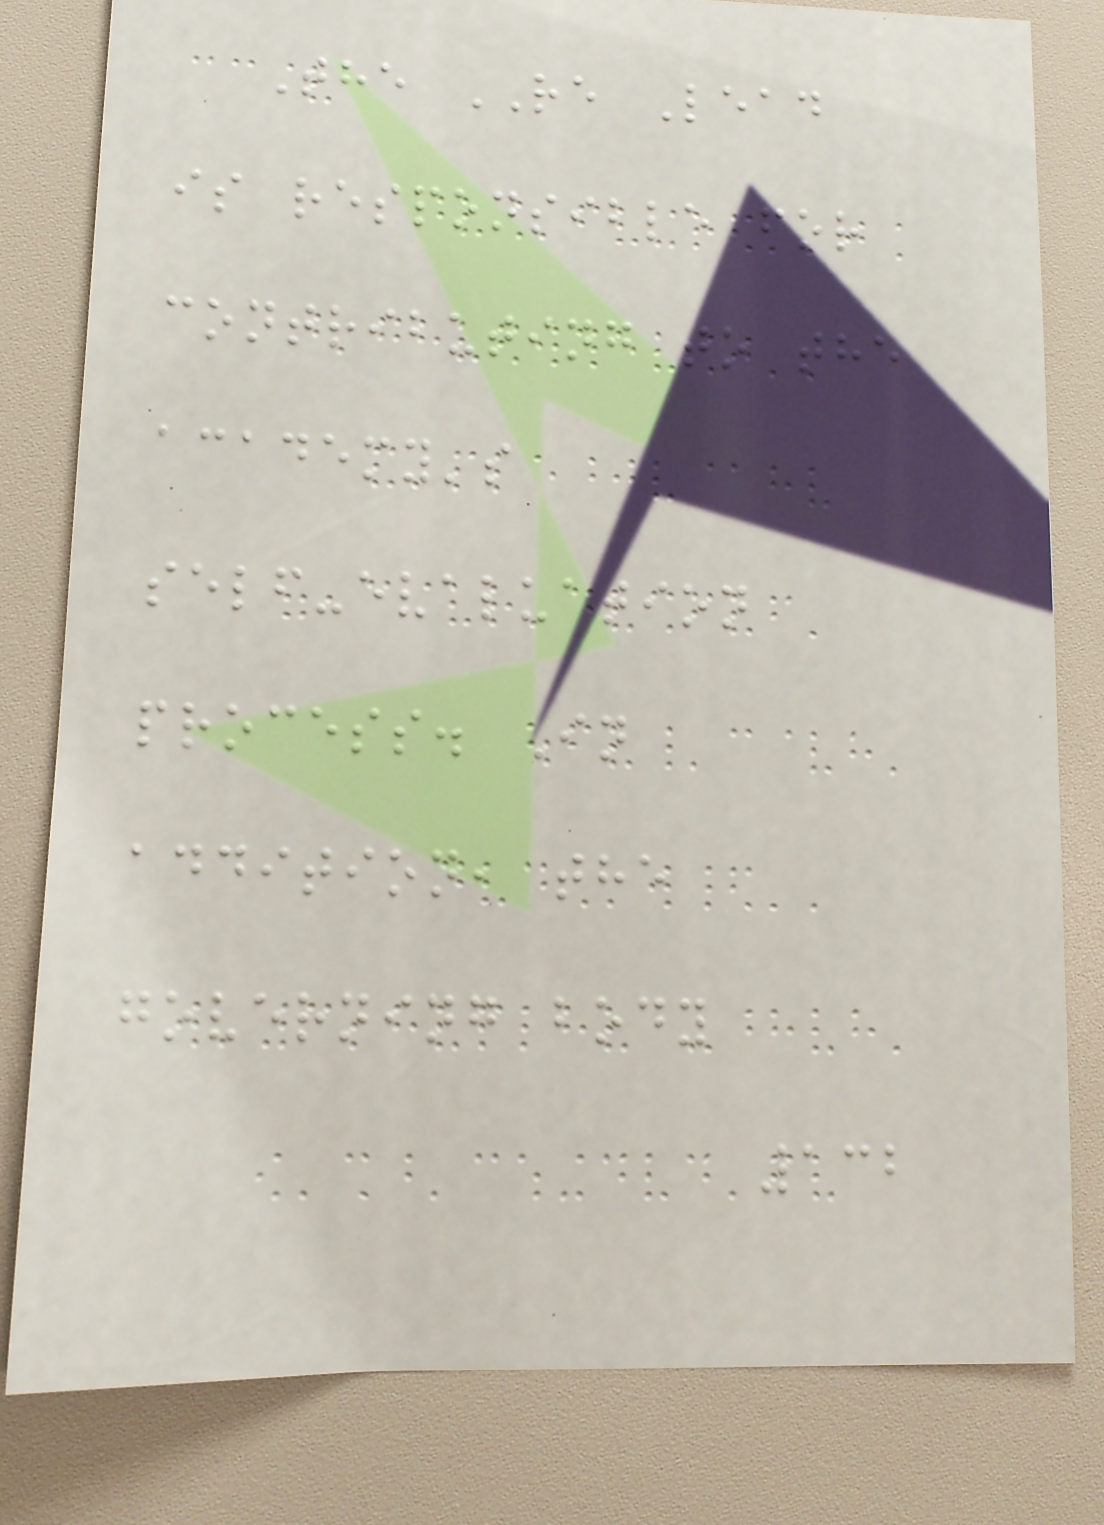The RE Lead
is responsible for
contributing to the
academy's
self-evaluation
process. In
addition, the
governing body
132
